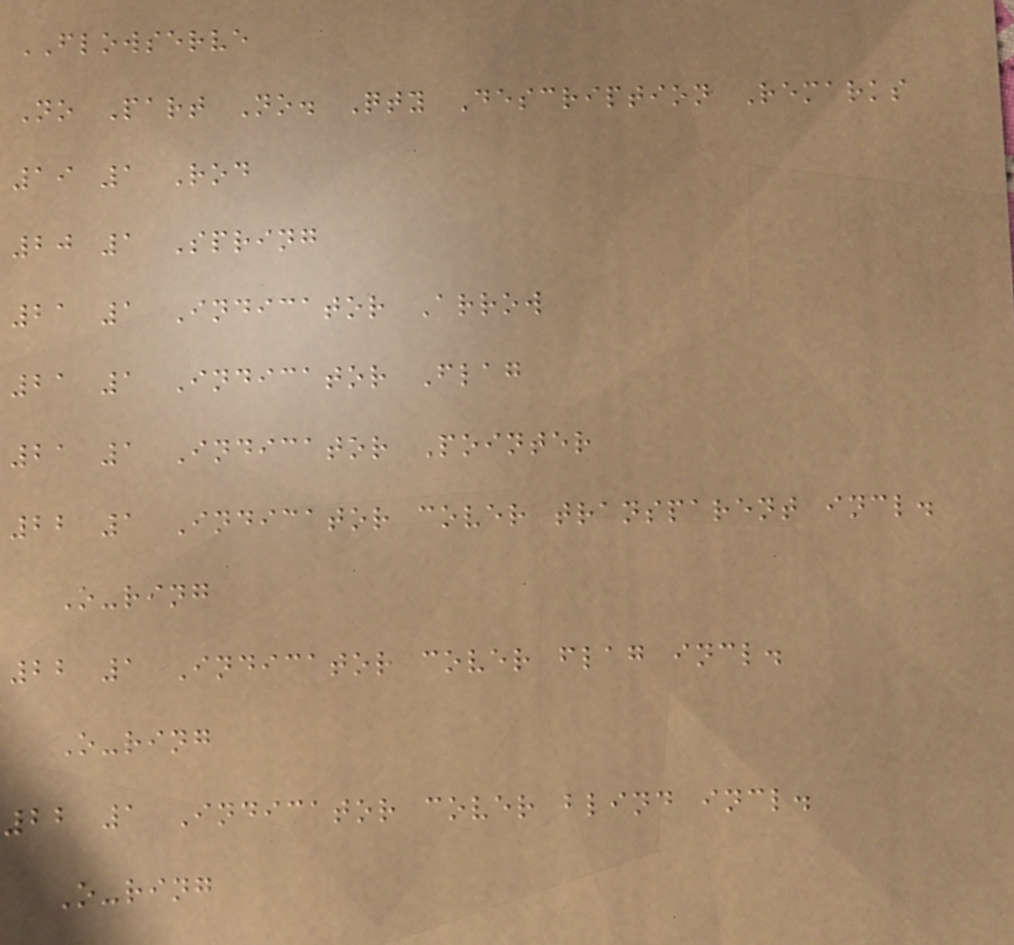FLOWSERVE
No Part No. Qty Description Remarks
19 1 Rod
20 1 Spring
21 1 Indicator Arrow
21 1 Indicator Flag
21 1 Indicator Pointer
22 1 Indicator cover transparent incl.
O-ring
22 1 Indicator cover flag incl.
O-ring
22 1 Indicator cover blind incl.
O-ring
